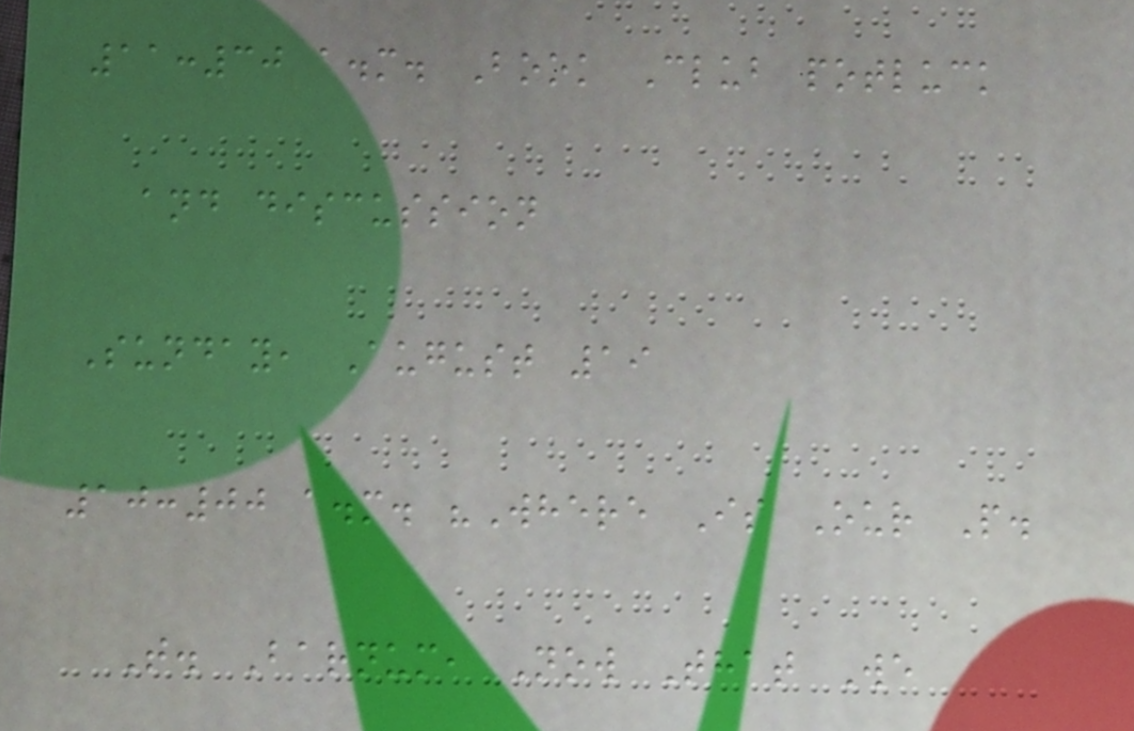11:30 a.m. Book Club potluck
and discussion
Sunday, August 19
10:00 a.m. "Where Is Our P.
T. Barnum, Now That We
